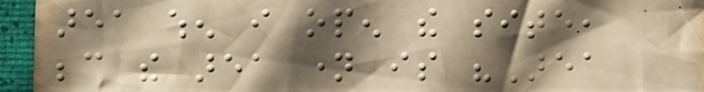area when i open the site,
because the area name is "Area
